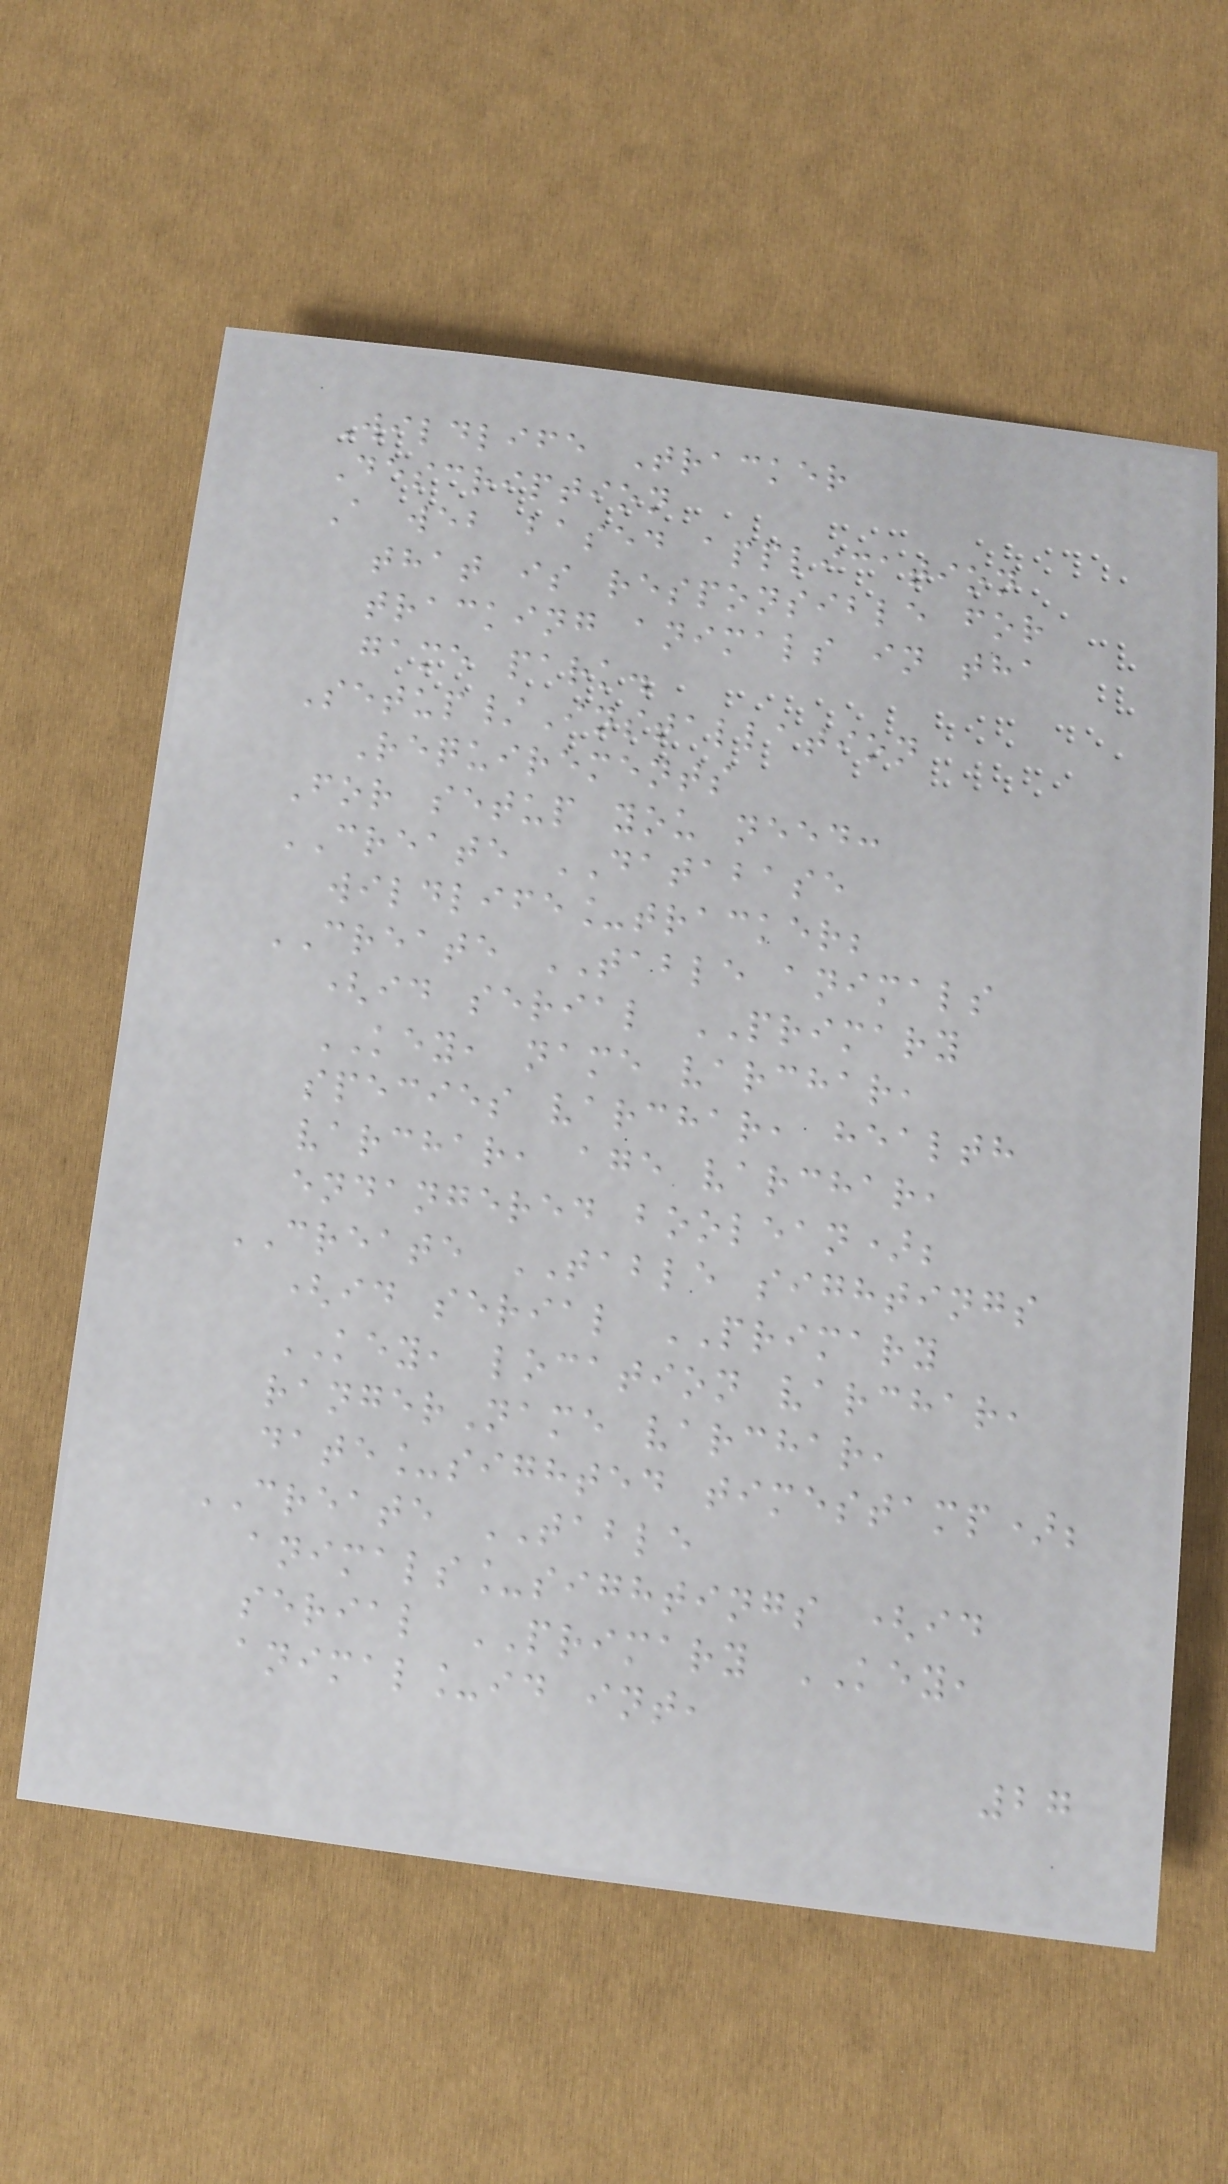Wildlife Tracker
Description
A web based application
that is responsible for
tracking animals in tha
game park.
Setup/Installation
Requirements
For setup you need:
CREATE DATABASE
wildlife_tracker;
CREATE TABLE animals
(id serial PRIMARY
KEY, name varchar,
species varchar, health
varchar, age varchar,
endangered boolean);
CREATE TABLE sightings
(id serial PRIMARY
KEY, location varchar,
rangerName varchar,
date_sighted timestamp);
CREATE TABLE
animals_sightings (id
serial PRIMARY KEY,
animal_id int,
27
